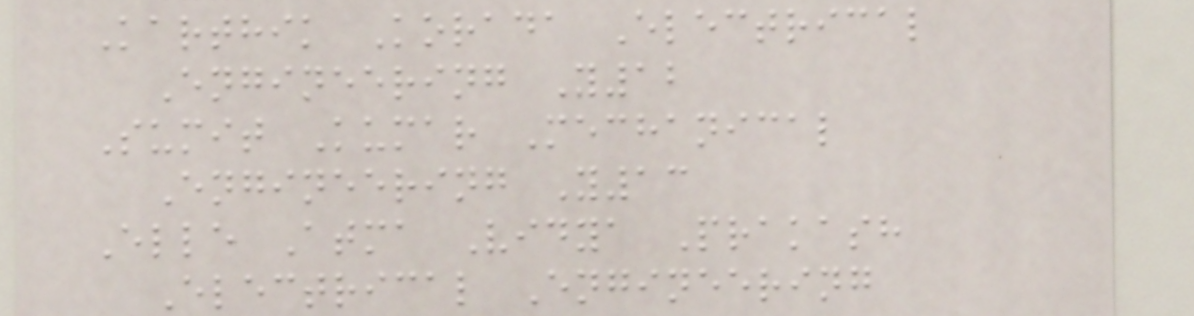Karthik Korada Electrical
Engineering Y12
Sumit Kumar Mechanical
Engineering Y13
Elle Atma Vidya Prakash
Electrical Engineering
